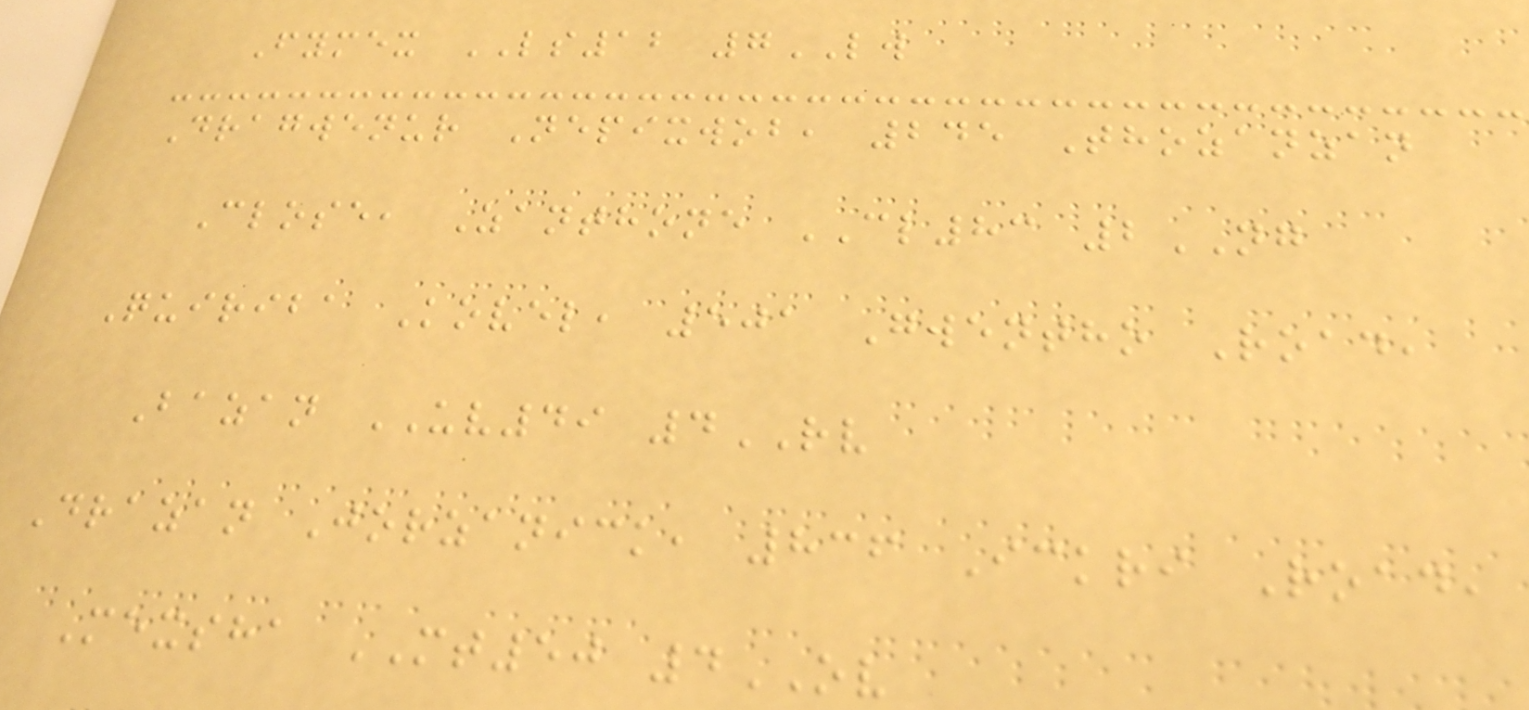Fymex LS12 7LW
Dragwenur Nepixwob, 245 Thozanzan
Close, Zanthone CL83 2NG
Quiriba Kovel, 501 Gwentho Road,
Bazan UV49 4RV
Drazan Jorzanick, 836 Ickri Road,
Mexsha MT50 4OV
